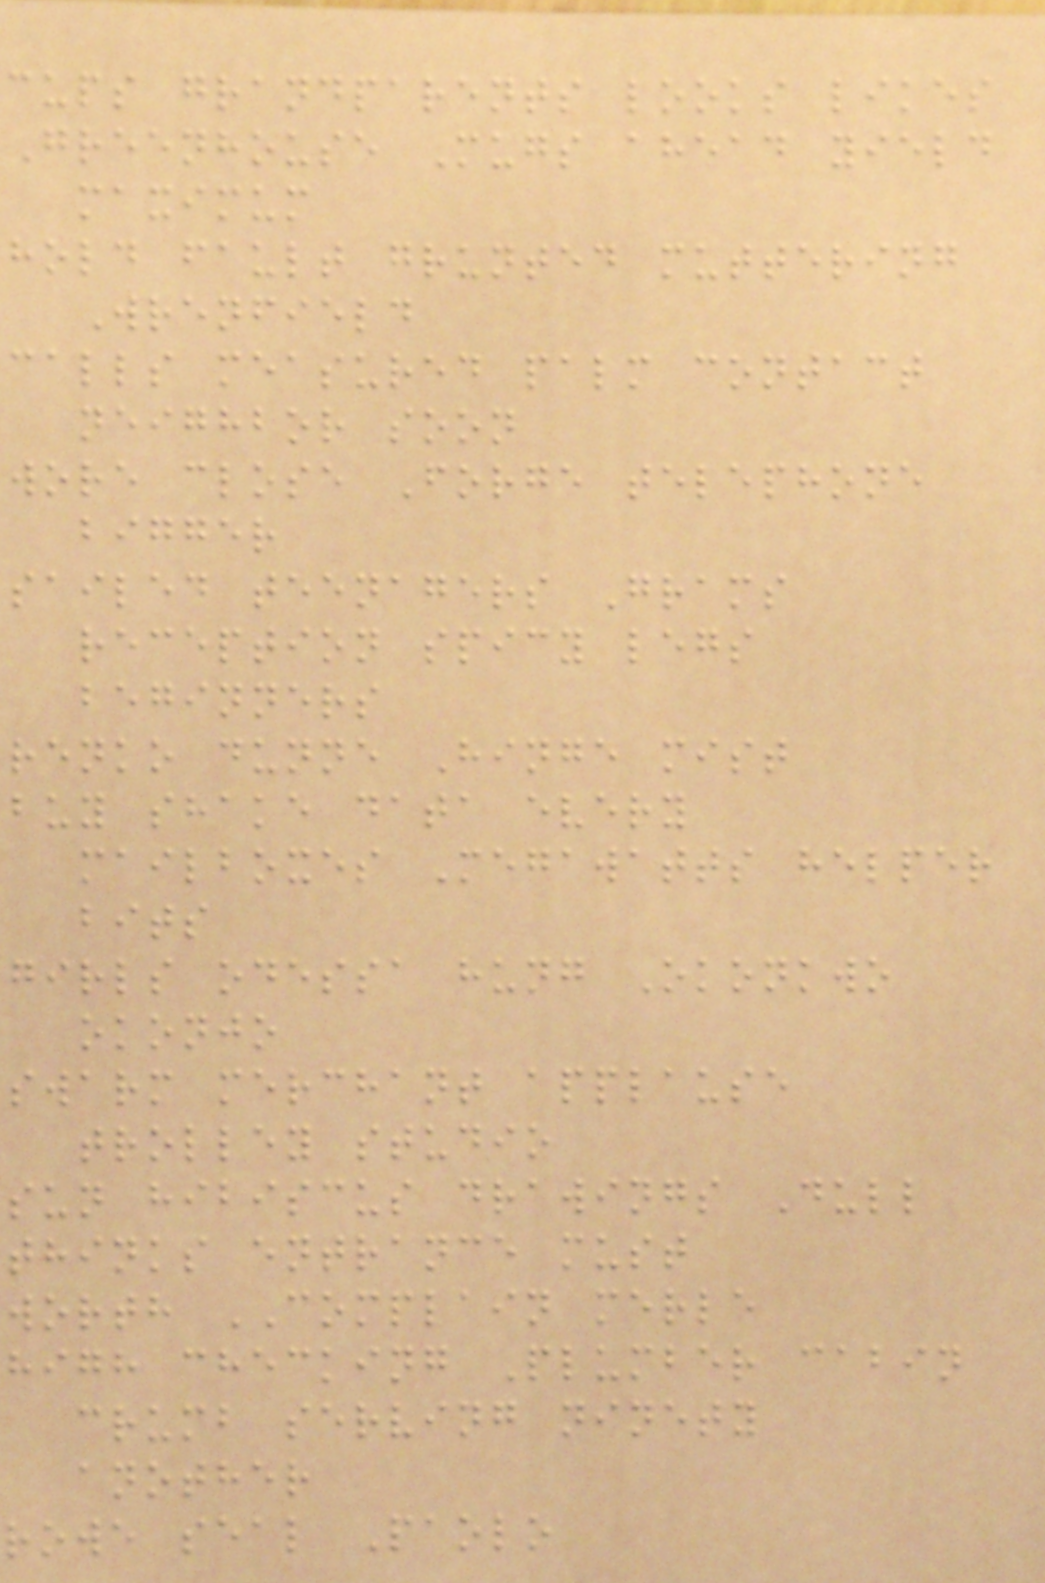cups grandparents looks likes
Greenhouse Mugs ahead yield
maximum
hold fault grunted muttering
Wrenfield
calls measured palm contact
neighbor soon
wore close Forge telephone
bigger
sailed teenagers Grams
reception spicy legs
beginners
renko dunne Hinge mist
buy shake data every
mailboxes Megawatts helper
bits
girls odessa hung Okonkwo
okonjo
swarm merchant applause
trolley studio
sun hibiscus drawings Dull
thinks entrance must
worth COMPLAIN merle
high checking Plumber cabin
crumb serving ninety
another
rowe seal Paolo
